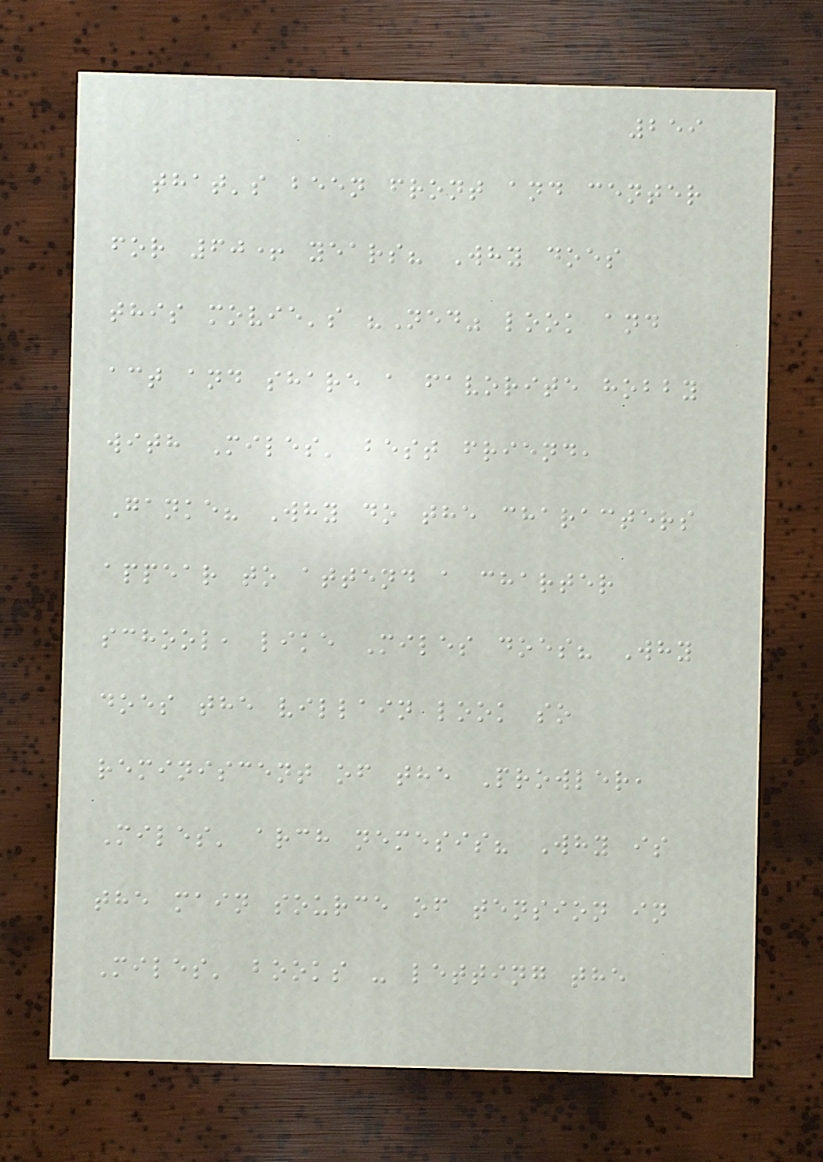259
that's been front and center
for 60+ years? Why does
this movie's "Ned" look and
act and share a favorite hobby
with Miles' best friend,
Ganke? Why do the characters
appear to attend a charter
school, like Miles does? Why
does the villain look so
reminiscent of the Prowler,
Miles' arch nemesis? Why is
the main source of tension in
Miles' books - letting the
